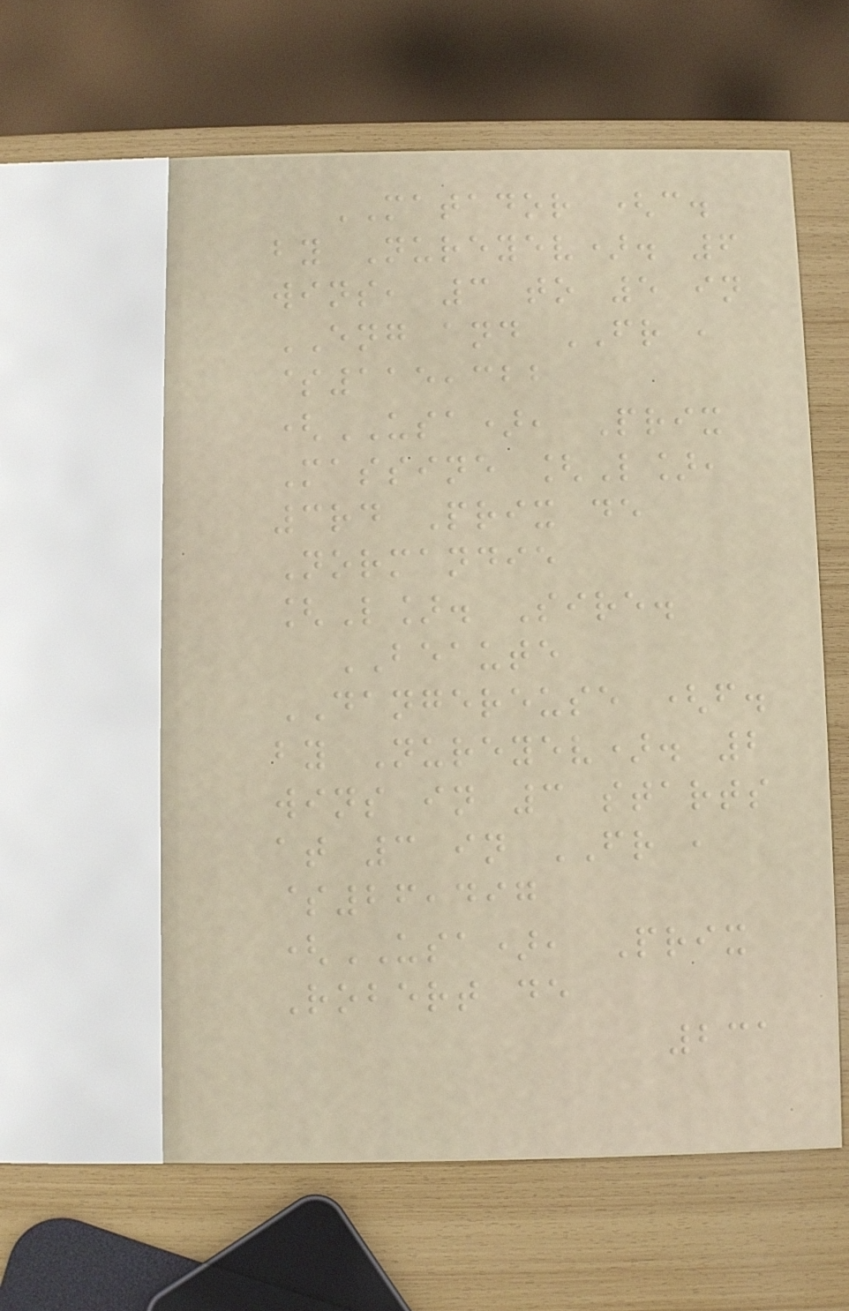MATADOR (c.
by Nureyev). 6
wins, 3 to 5 in
ENG and FR ,
$115,322
(USA), Prix
Massine [L],
3rd Prix de
Normandie
[L]. Sire.
BEAUTE
DANGEREUSE (f.
by Nureyev). 2
wins in 3 starts
at 3 in FR ,
$26,497
(USA), Prix
Robert de
231
